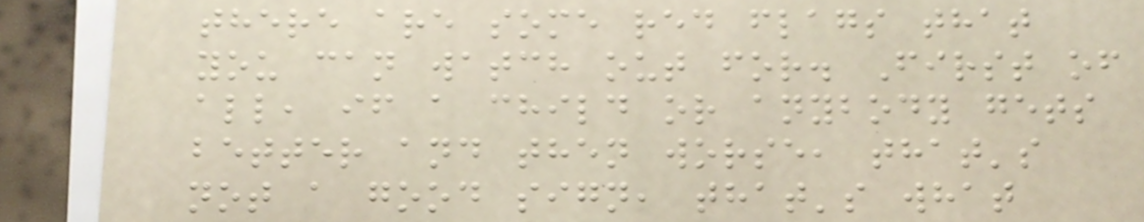there are some red flags that
you can watch out for. First of
all, if a child or anybody gets
better and then worse, that's
not a good sign, that's what
